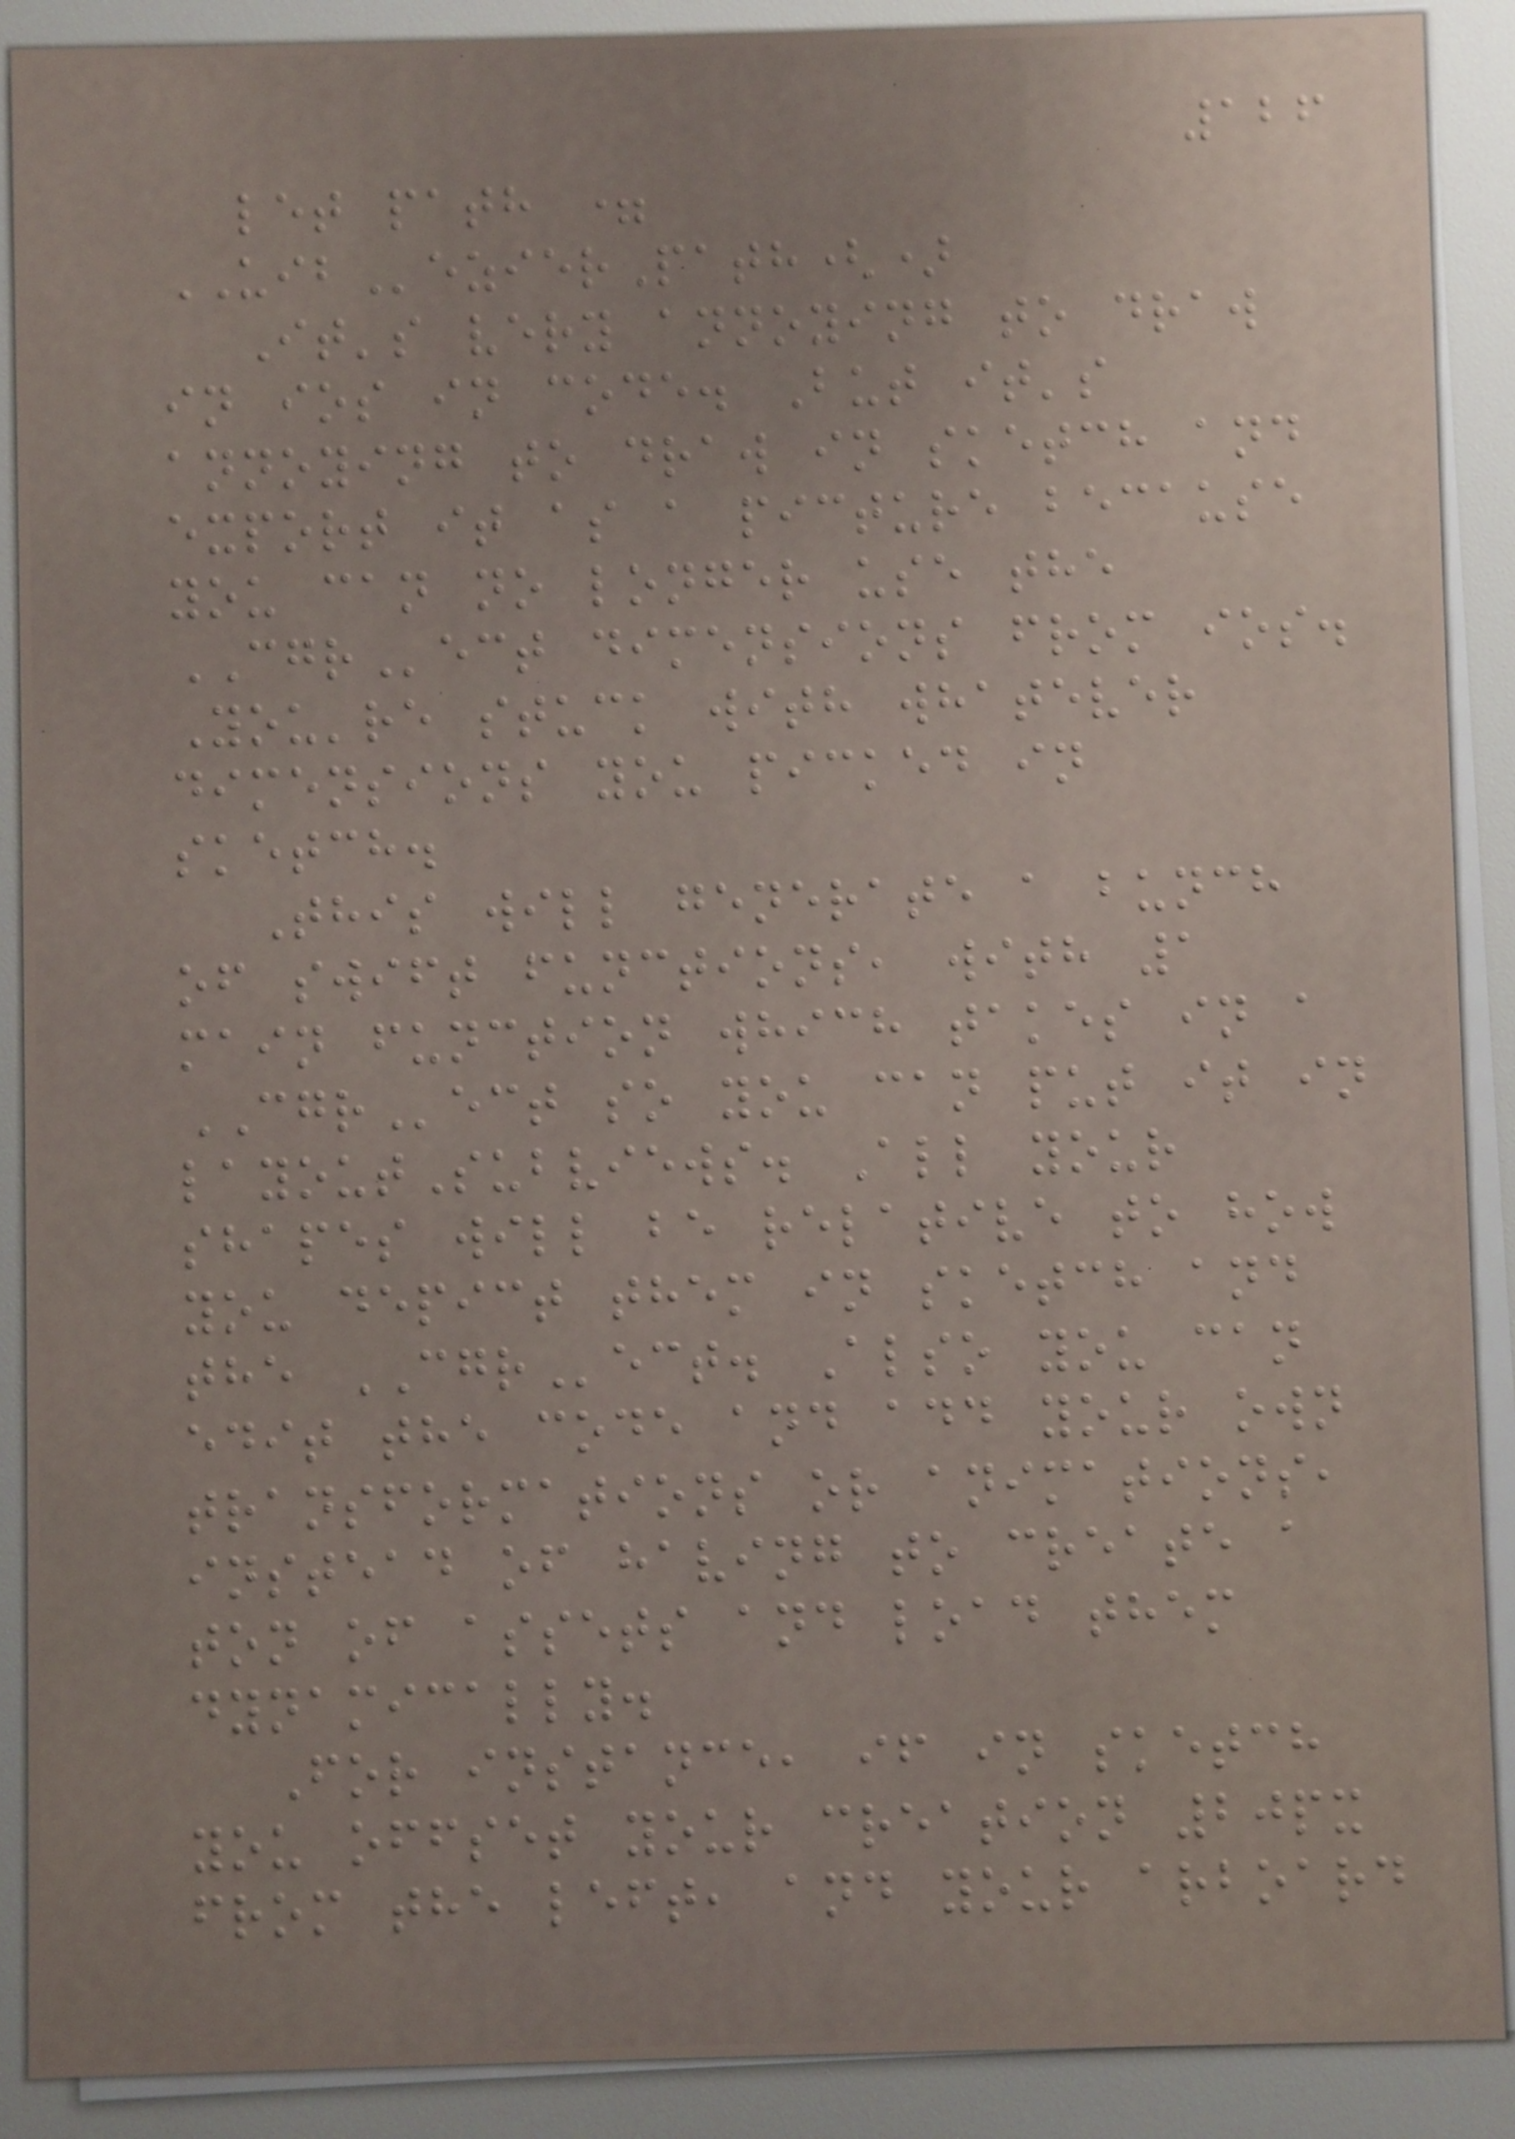126
let path =
UIBezierPath()
It's very annoying to draw
in ios in code. But it's
annoying to draw in sketch and
export it as a picture because
you can no longer use the
CGRect dimensions from ios.
You're stuck with whatever
dimensions you picked in
sketch.
This will generate a bunch
of swift functions, with 1
main function which takes in a
CGRect so you can put it in
layoutSubviews. All your
shapes will be relative to how
you depict them in sketch and
the CGRect. Also you can
edit the code and add your own
transformations or animations,
instead of having to create a
ton of assets and load them
dynamically.
For instance, if in sketch
you offset your creation 20px
from the left, and your arboard
